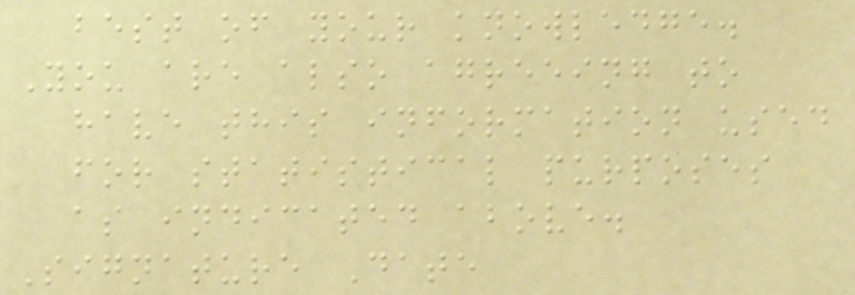best of your knowledge.
You are also agreeing to
have this information used
for statistical purposes
as indicated above.
Signature Date
